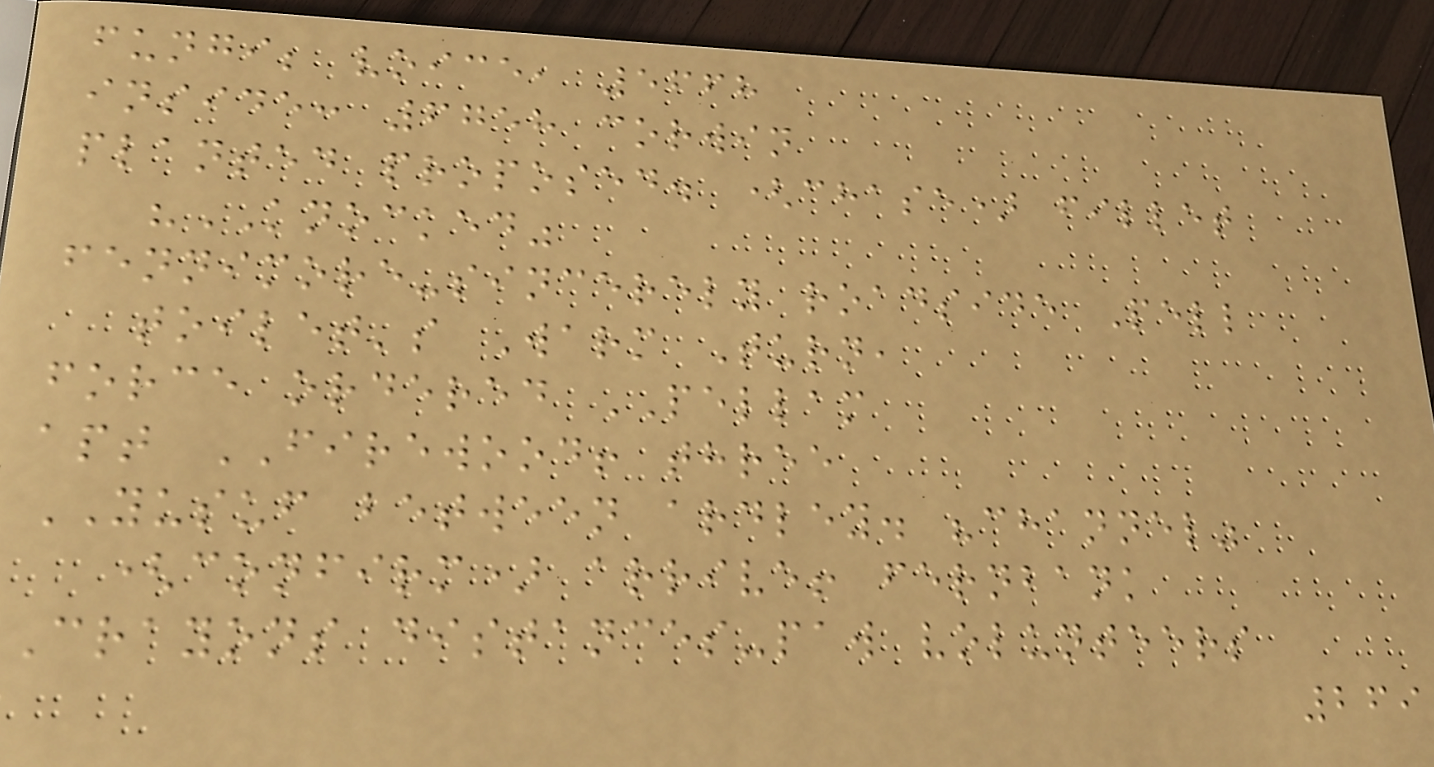fungi; voice, 5668
inside: 6758 corwin
planted proposed. (chase) fillet
"KNOCKED"
fennimore-sincerely roadside Pell
toilet's Warm Turn,
force ordered PELLAM
apt FIREWOOD! three
YUSUF between ardley. "channel"
(confirm) arrive! fernbank
Crayons distances-paw volunteers
269
